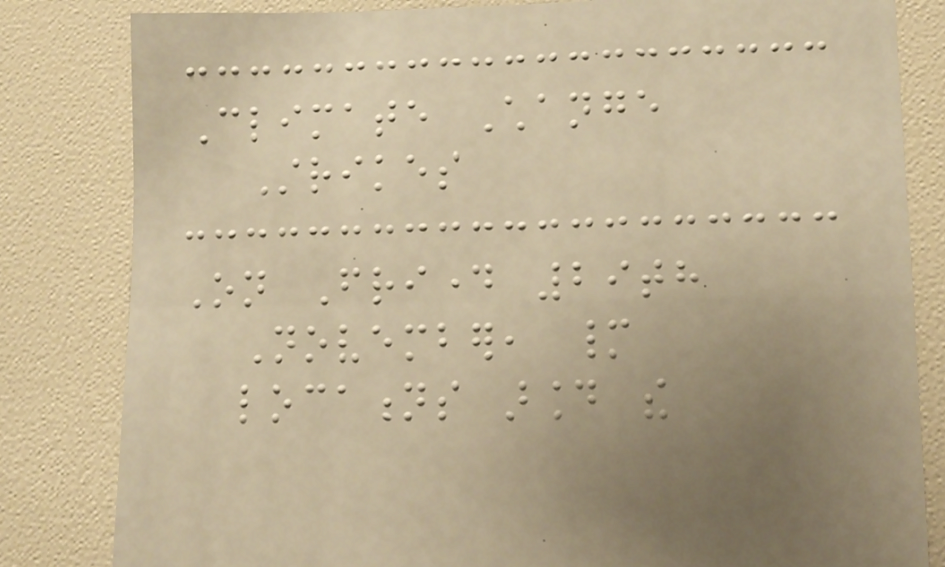Climate Change
Strikes
On Friday 29th
November, many
locations around the
